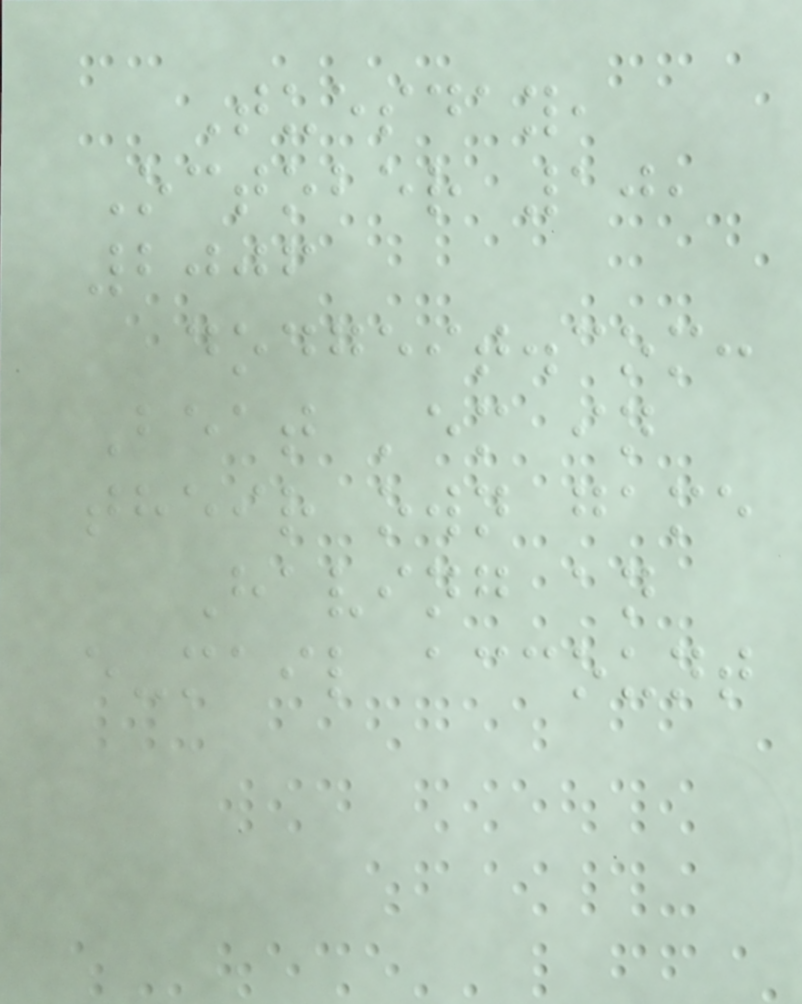Tuesday,
October 10,
2006
dodgeit.com:
Beat 'em in
their own game
Having an
e-mail account
